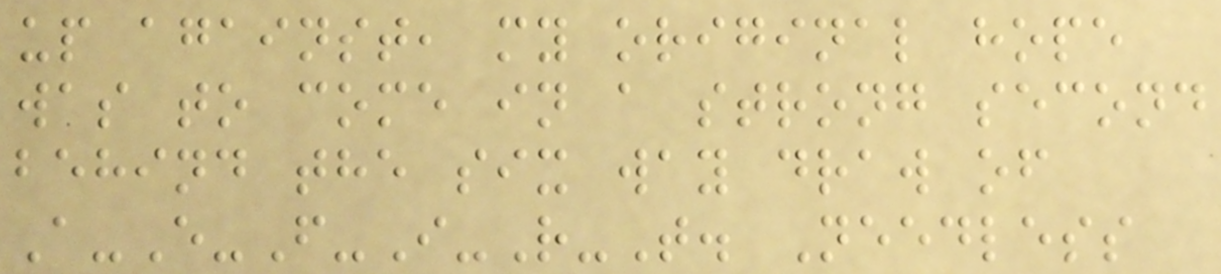up against, my original hope
was to come in a strong second
behind the six way draw of
A-E-F-I-R-T. Needless
